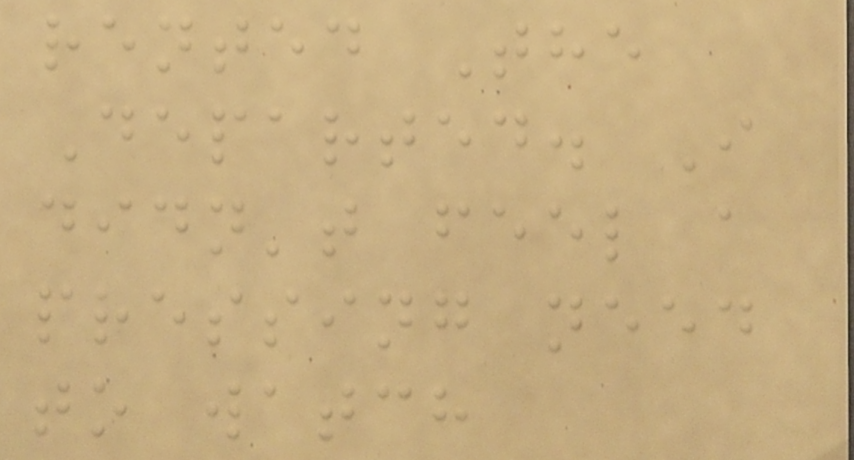rented The
Departed. I
didn't feel a
pressing need
to watch
